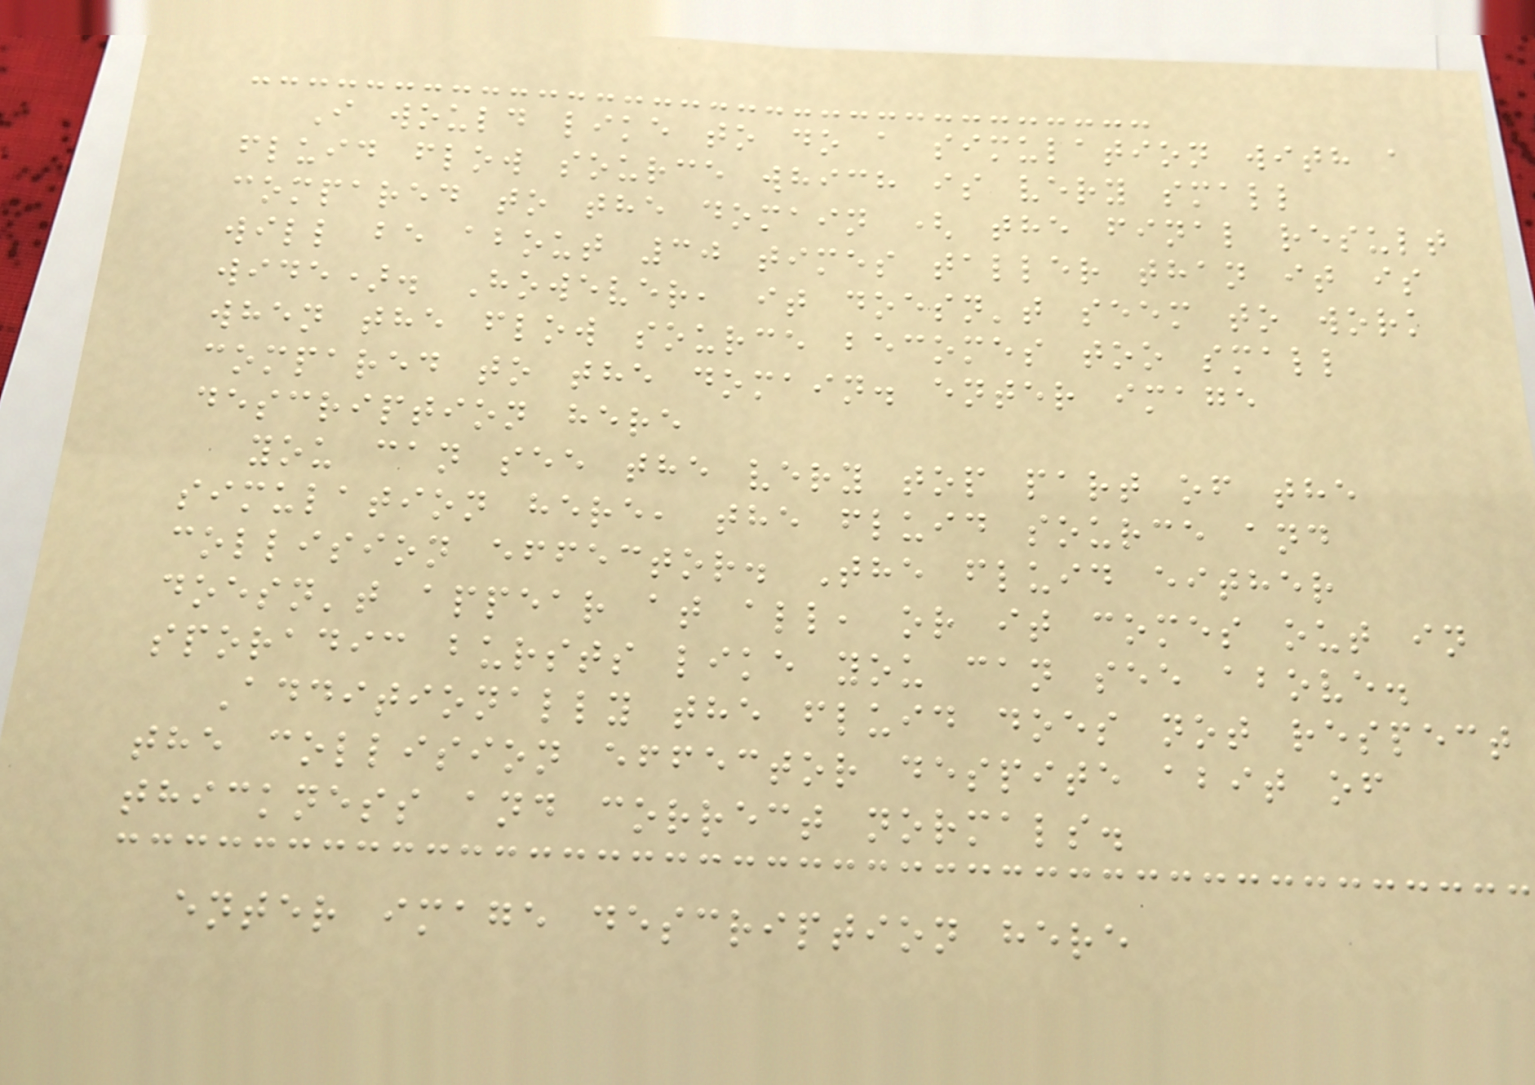I would like to do a simulation with a
fluid flow source which is very small
compared to the domain ( the final result
will be about 30 times taller than it is
wide). However, it doesn't seem to work
when the flow source becomes too small
compared to the domain. enter image
description here
you can see the very top part of the
simulation here, the fluid source and
collision effector. The fluid either
doesn't appear at all, or it comes out in
sporadic bursts like you can see above.
Additionally the fluid does not respect
the collision effector despite abit of
thickness and correct normals.
enter image description here
